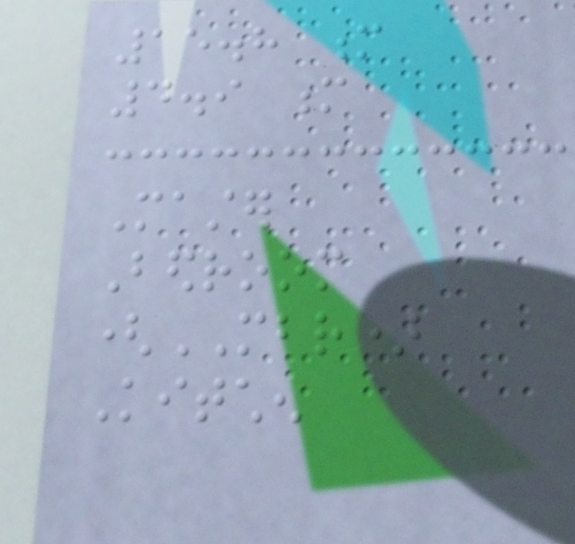15.8 m
4.9 m
Master
Bedroom
(MBR)
Kitchen
